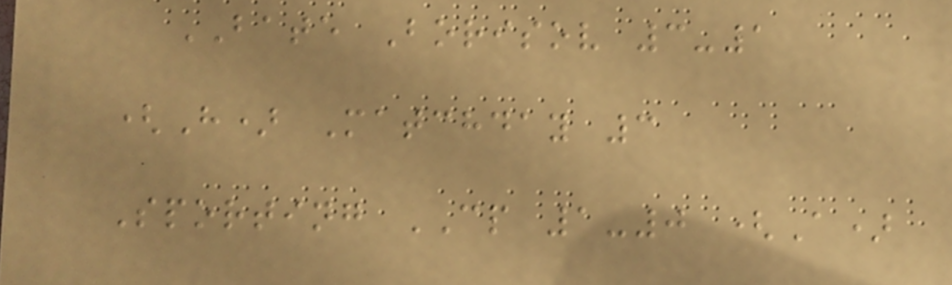BATE Borisov 3-1
(H) Matchday 3
Sporting CP 1-0 (A)
